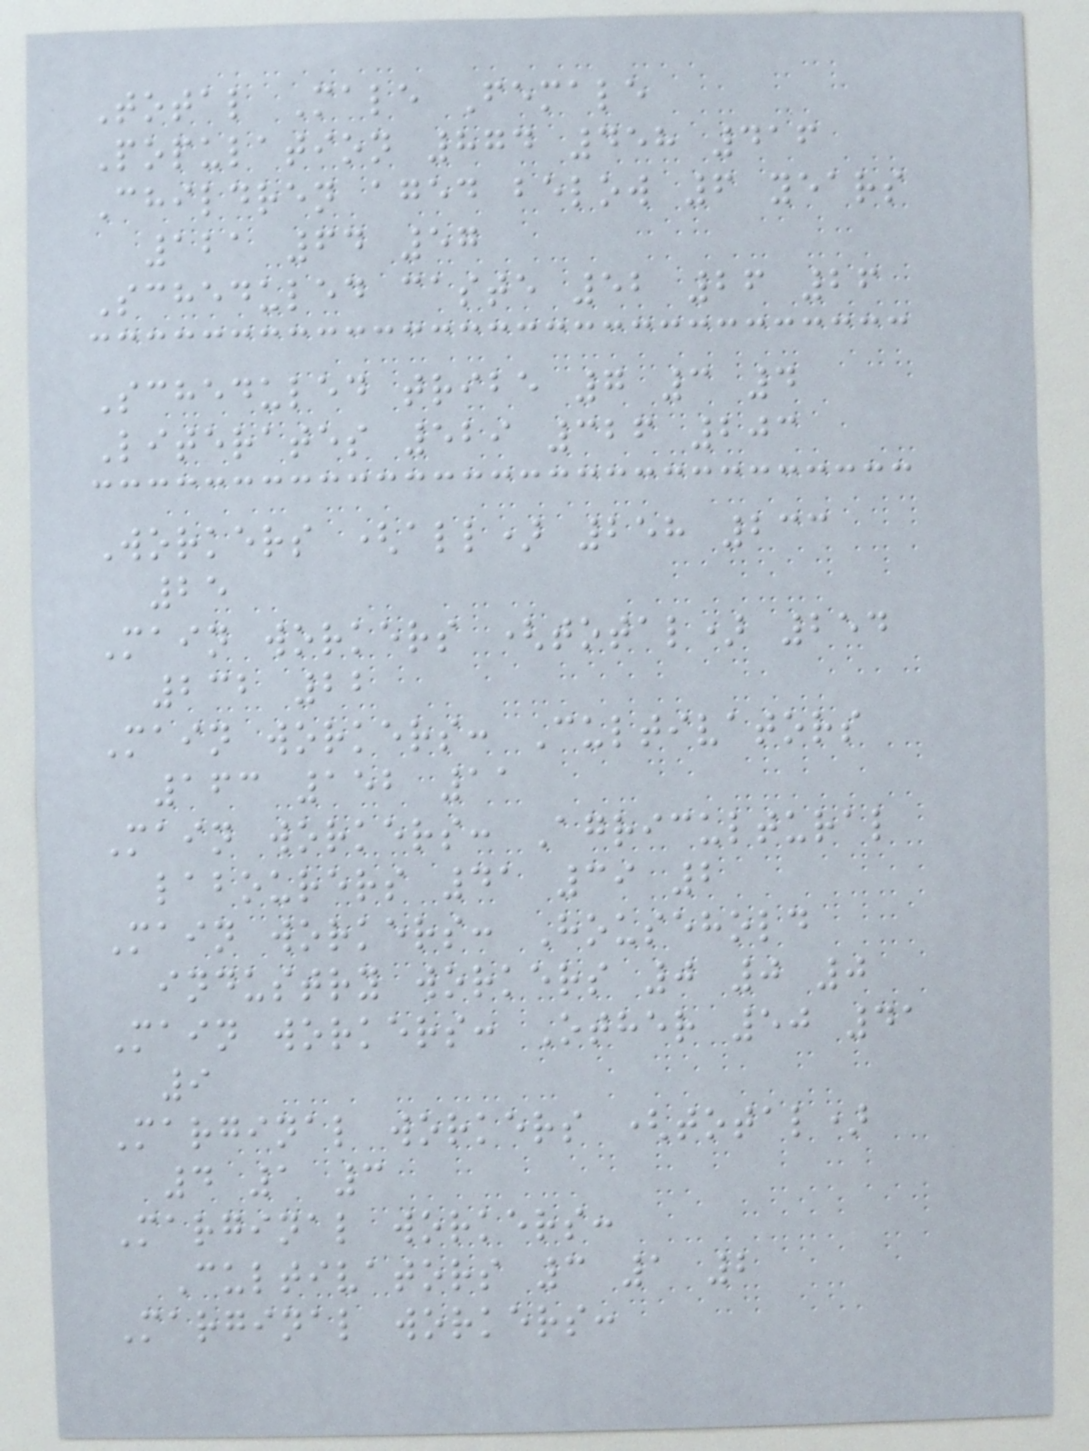Total Male Female
Population 874 458 416
Children aged below 6 years
121 64 57
Scheduled caste 52 26 26
Scheduled tribe 7 3 4
Literates 529 326 203
Workers (all) 258 233
25
Main workers (total) 254
232 22
Main workers: Cultivators
163 152 11
Main workers: Agricultural
labourers 41 39 2
Main workers: Household
industry workers 0 0 0
Main workers: Other 50 41
9
Marginal workers (total)
4 1 3
Marginal workers:
Cultivators 3 1 2
Marginal workers:
